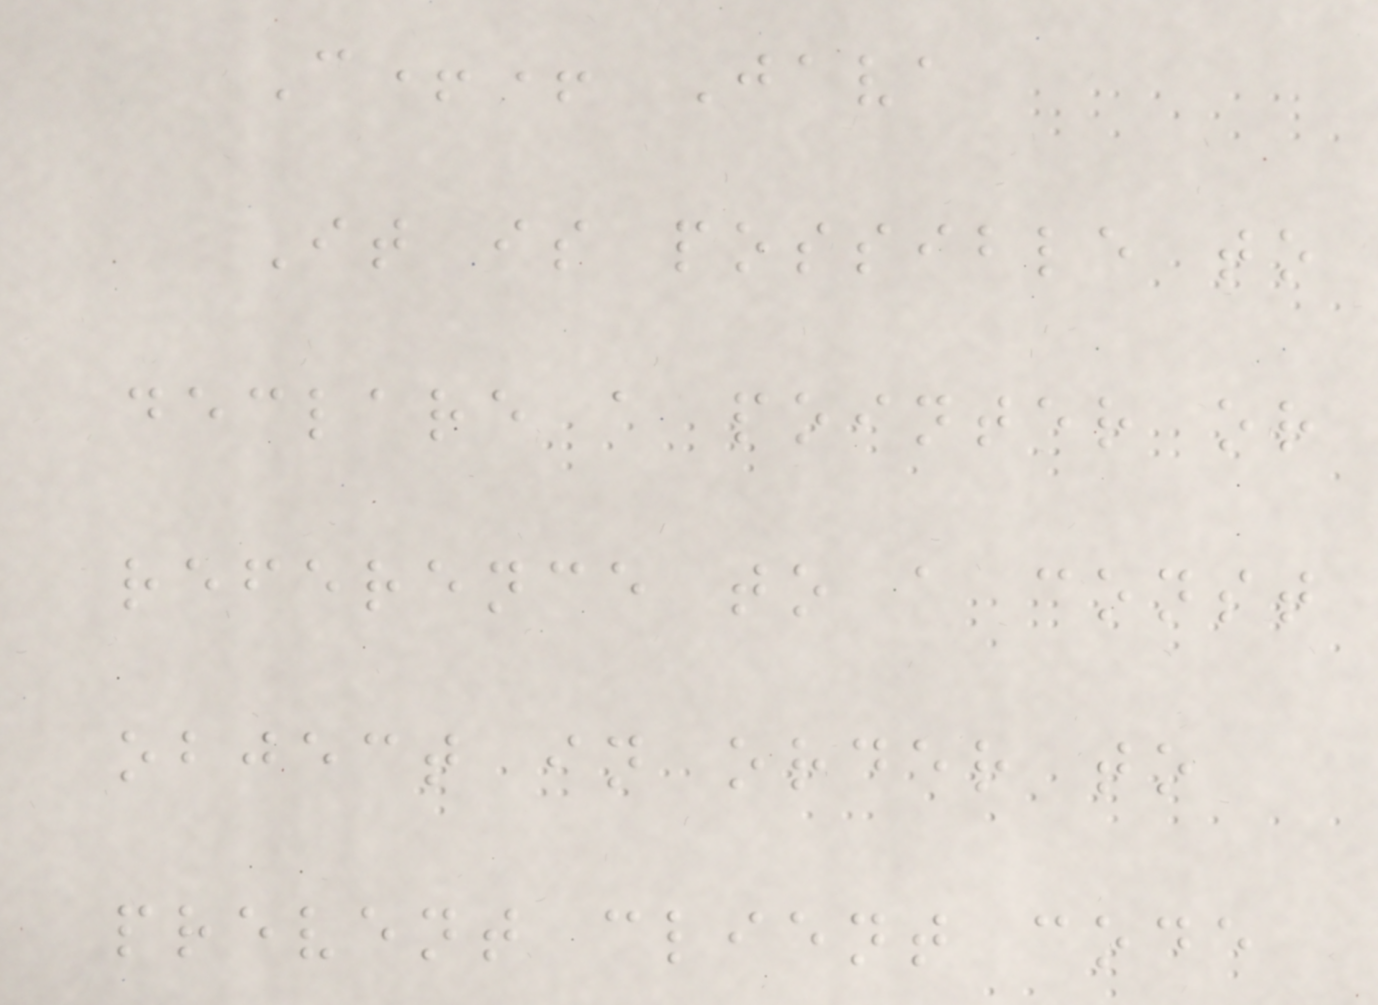C++ Java
It is possible to
declare a pointer or
reference to a const
object in order to
prevent client code
